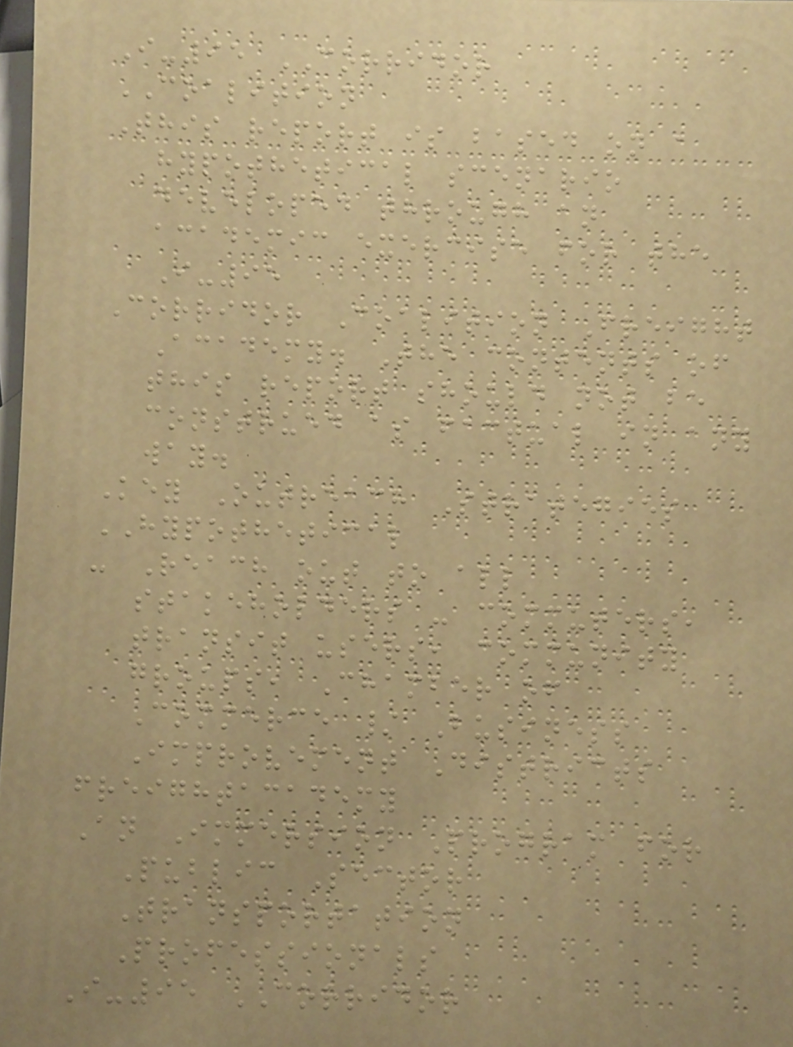I-95 CORRIDOR
COALITION
This report is based on a
hypothetical scenario
developed through an
academic exercise for the
I-95
Corridor Coalition Freight
Academy. The contents of
this report should not be
construed as factual in any
way.
Key Outreach Strategies
HYPOTHETICAL
- Reach out to all
stakeholders - commuters,
transit users, community
groups, Chamber of
Commerce / Business
Improvement Districts
freightacademy
An Immersion Program for
Public Sector
Transportation
Professionals
I-95 CORRIDOR
